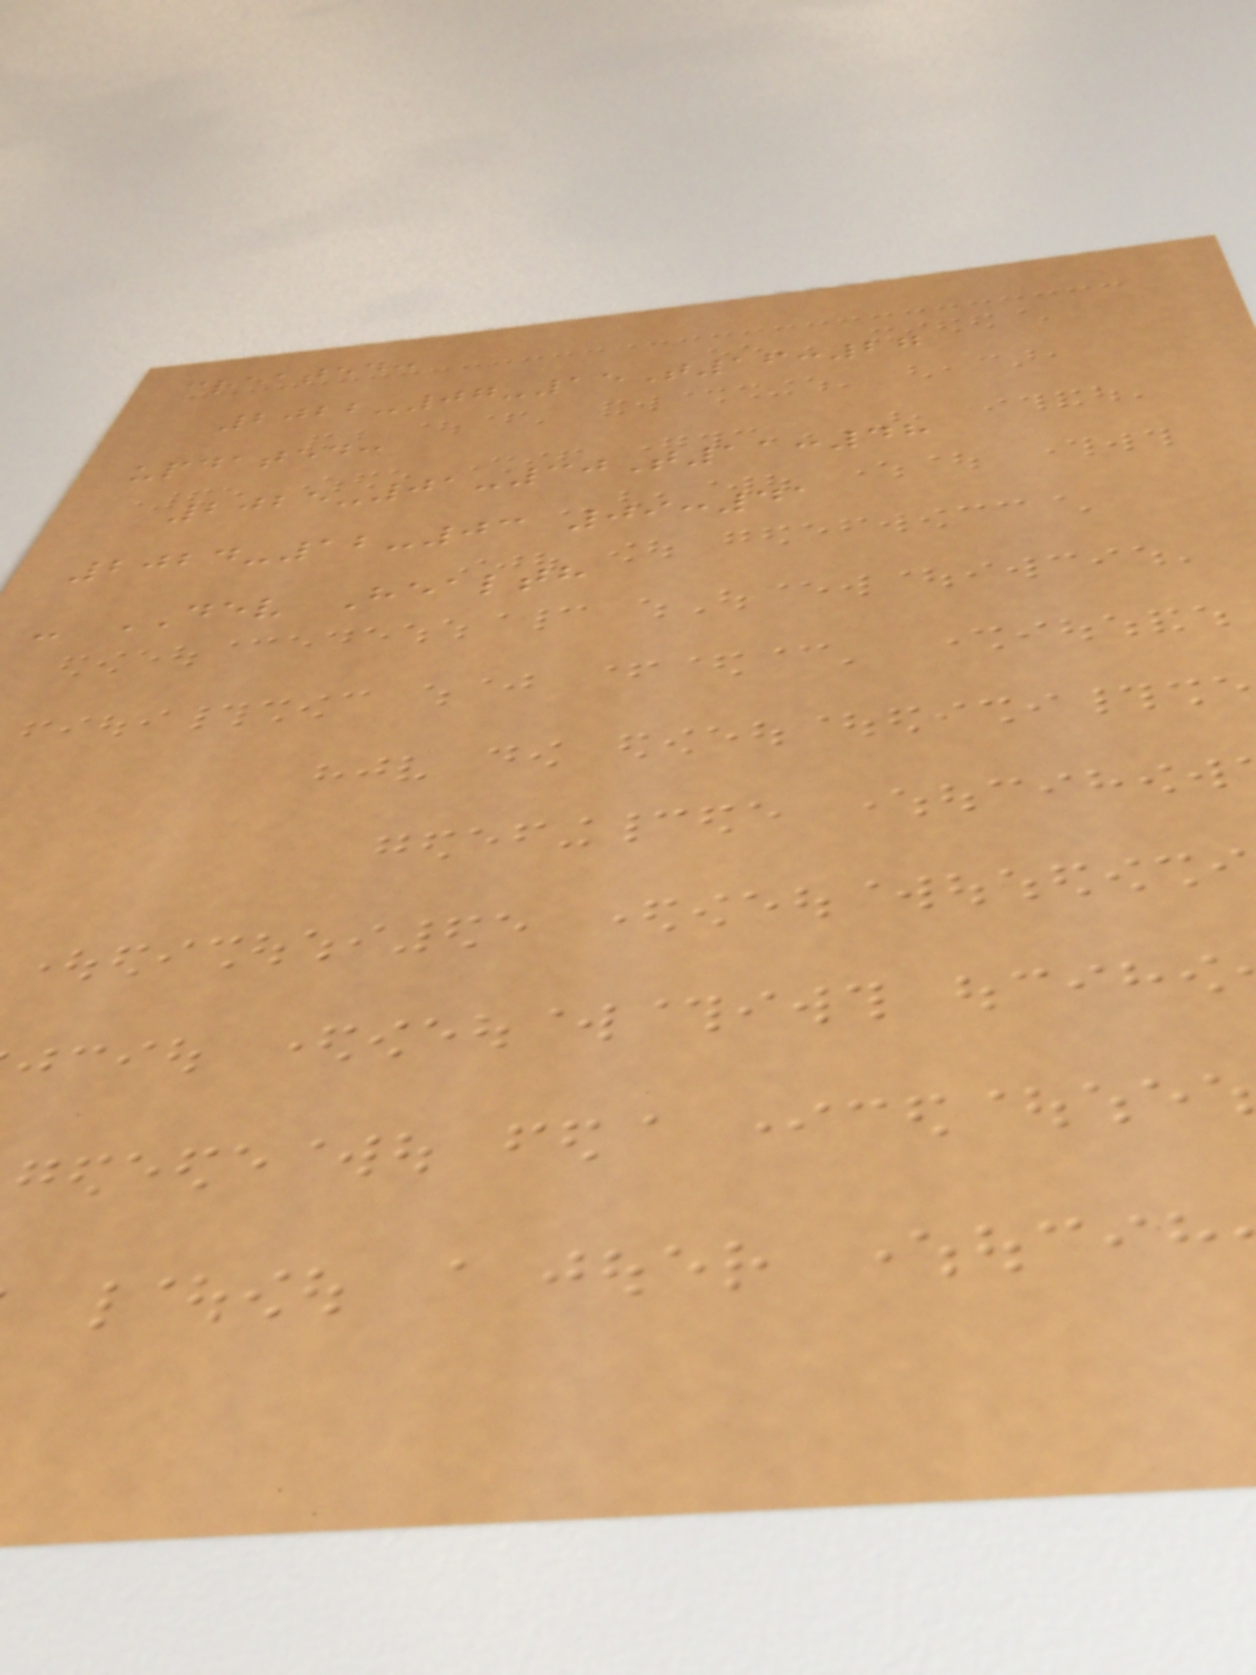created:
2022-07-15T16:27
updated:
2025-01-30T11:48
2024-12-03 09:41
- DEV Health
